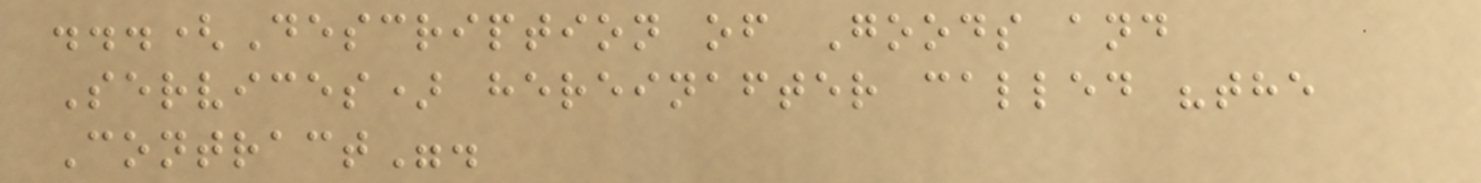...(Description of Goods and
Services) hereinafter called "the
Contract".
